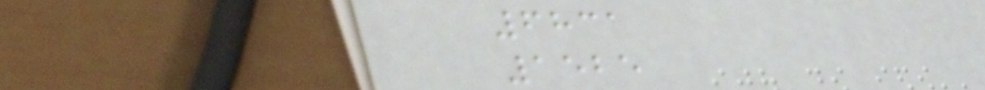6831
1525
